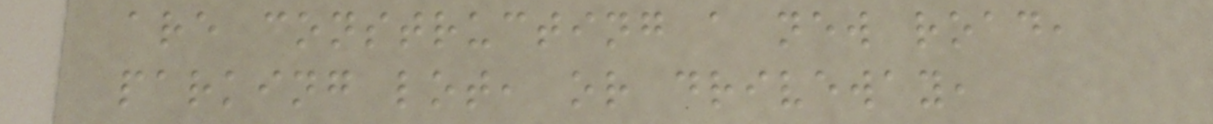are constructing a new road,
parking lot, or driveway,
